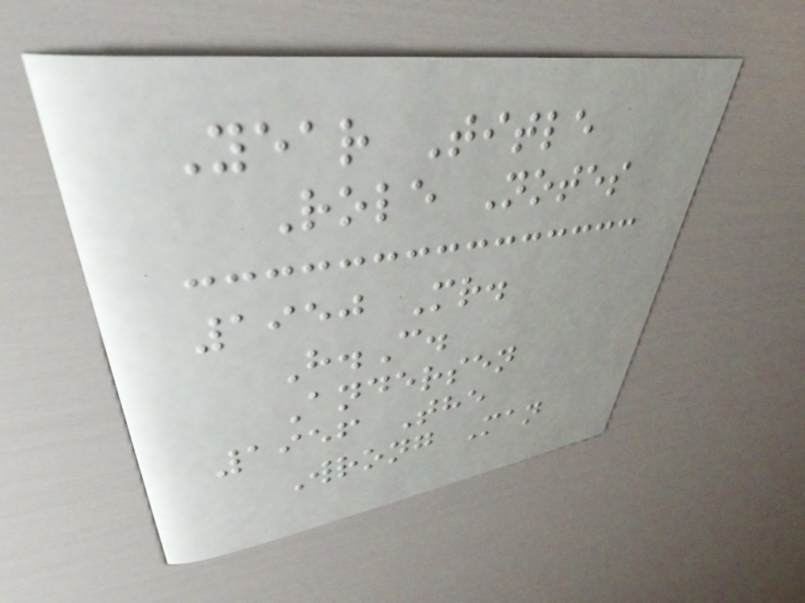Year Title
Role Notes
1950 Mr.
H.C.
Andersen
1956 The
Wrong Man
